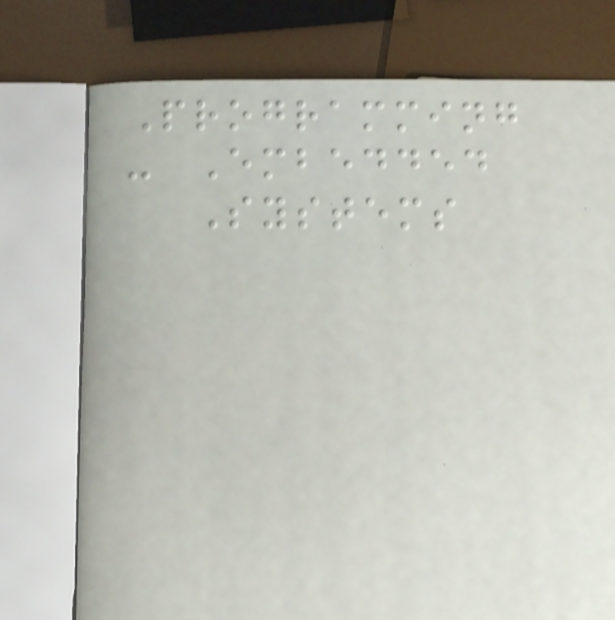Programming
- Embedded
Systems
